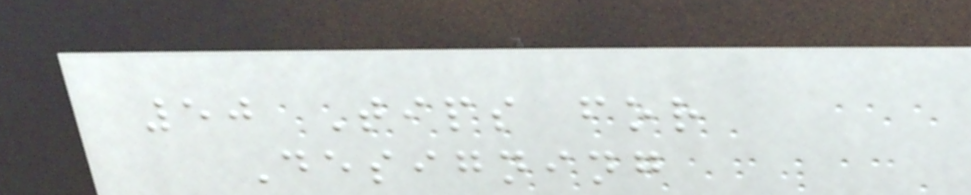50 Tips for
Designing
